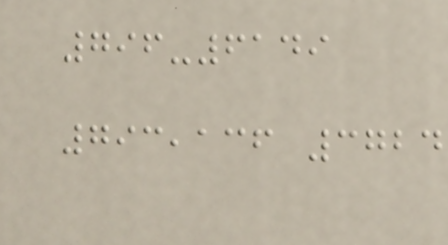796-6149
793,136 3724
